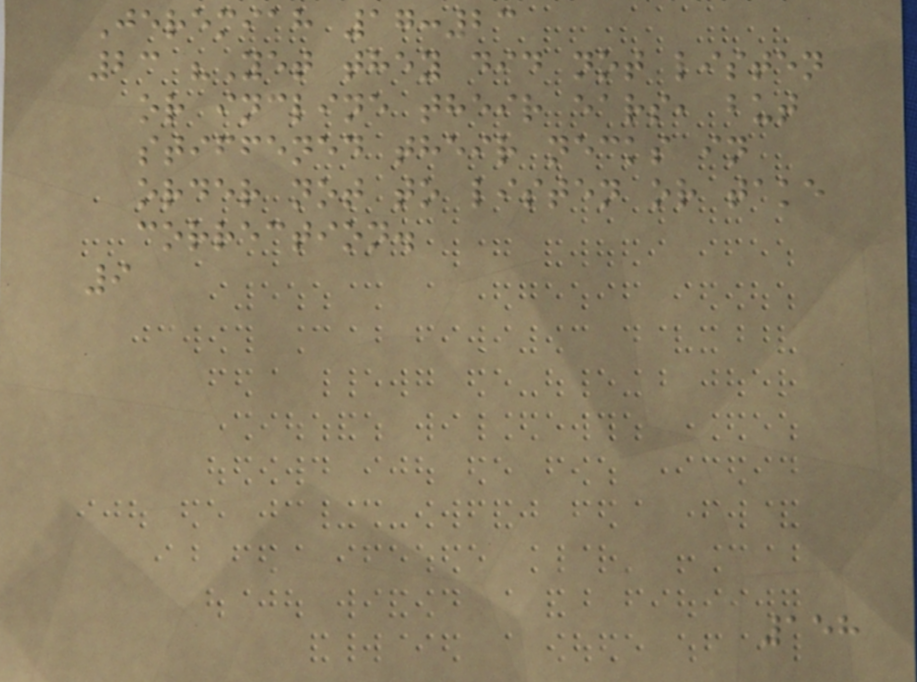Jeremiah 17:23
23 "Yet they did not listen
or incline their ears, but
stiffened their necks in
order not to listen or take
correction.
9
158
